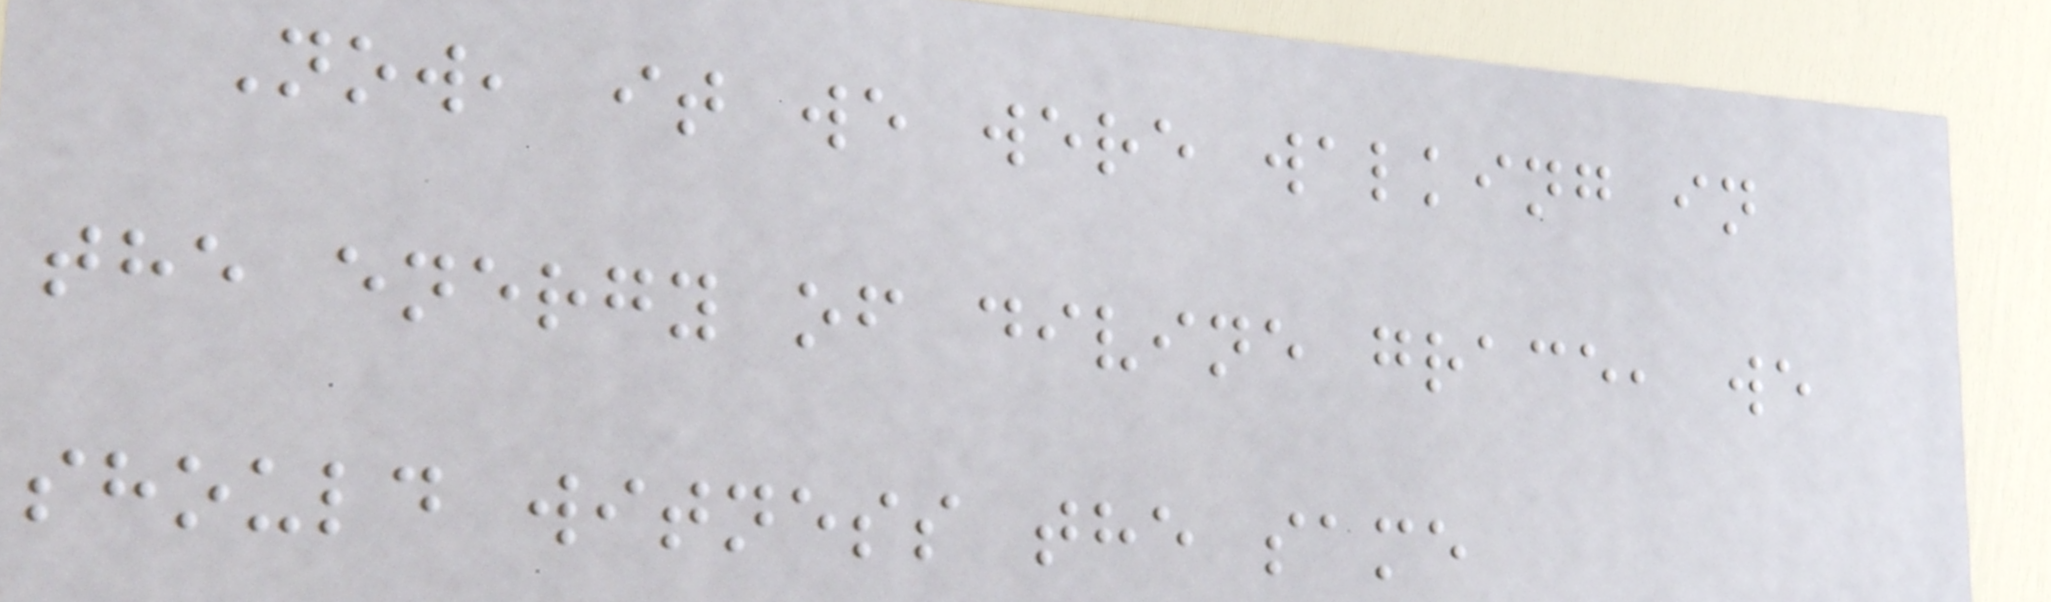Now, it we were walking in
the energy of divine grace, we
should witness the same
